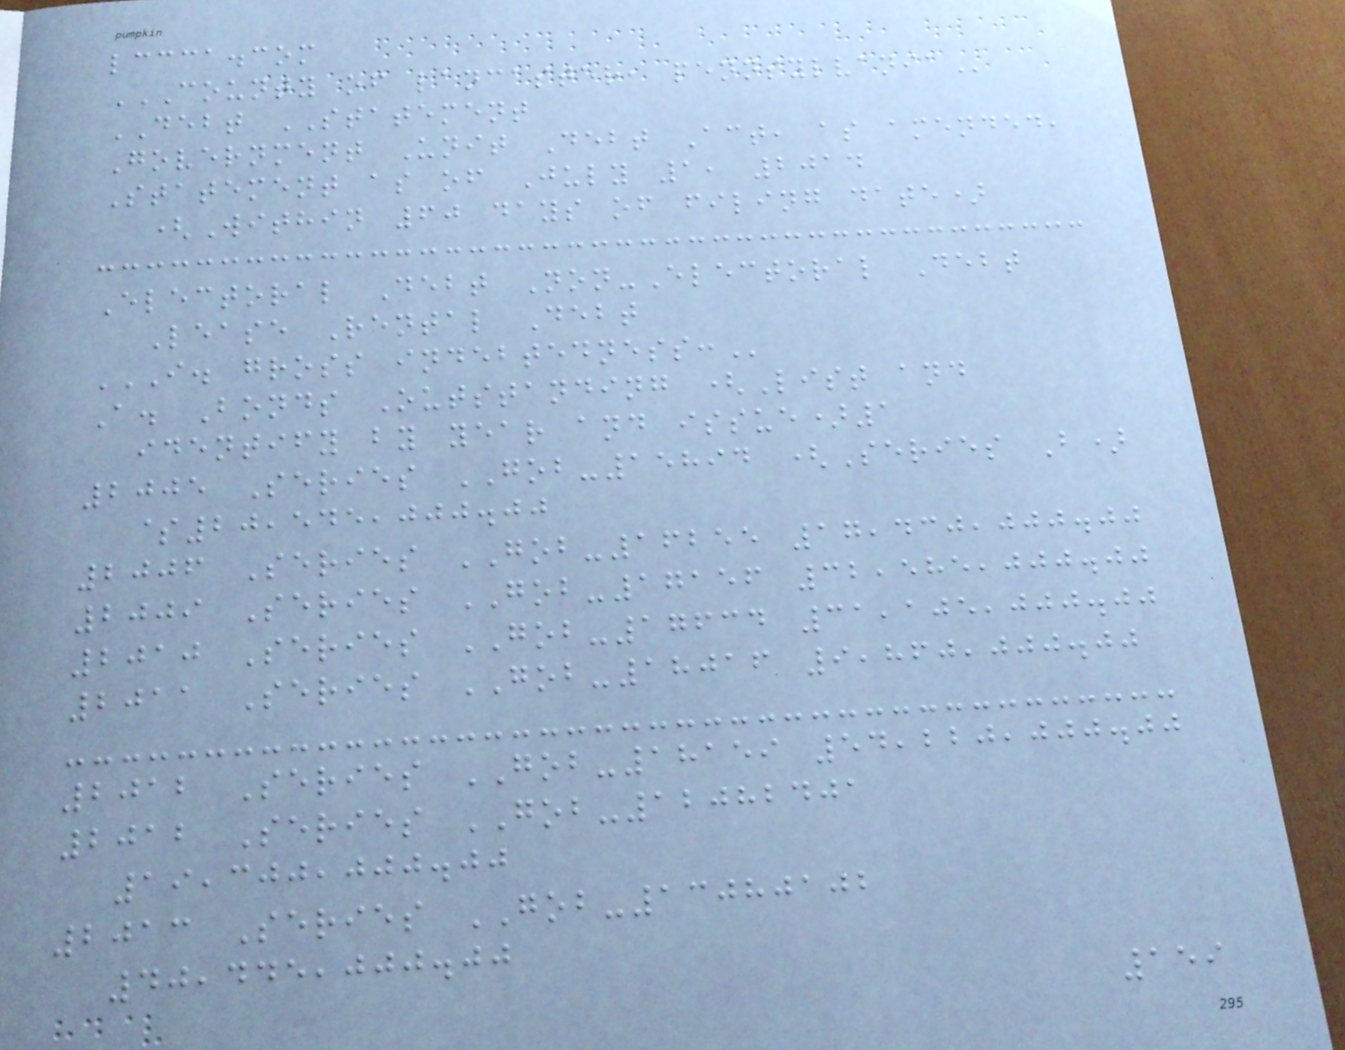lccca.com
COUNTY OF LANCASTER, PENNSYLVANIA
DEBT STATEMENT
Government Unit Debt Act, as amended,
Statement as of July 1, 2014
(Within 60 days of filing date)
Electoral Debt Non-Electoral Debt
Lease Rental Debt
I. GROSS INDEBTEDNESS:
A. Bonds Outstanding (List and
identify by year and issue)1
2005 Series GOB-15894 (Series B)
$20,545,000.00
2006 Series GOB-16255 17,430,000.00
2009 Series GOB-17156 32,585,000.00
2010 Series GOB-17634 31,105,000.00
2011 Series GOB-18016 9,860,000.00
2012 Series GOB-18159 54,220,000.00
2012 Series GOB-12082401
19,300,000.00
2013 Series GOB-13080102
40,445,000.00
159
